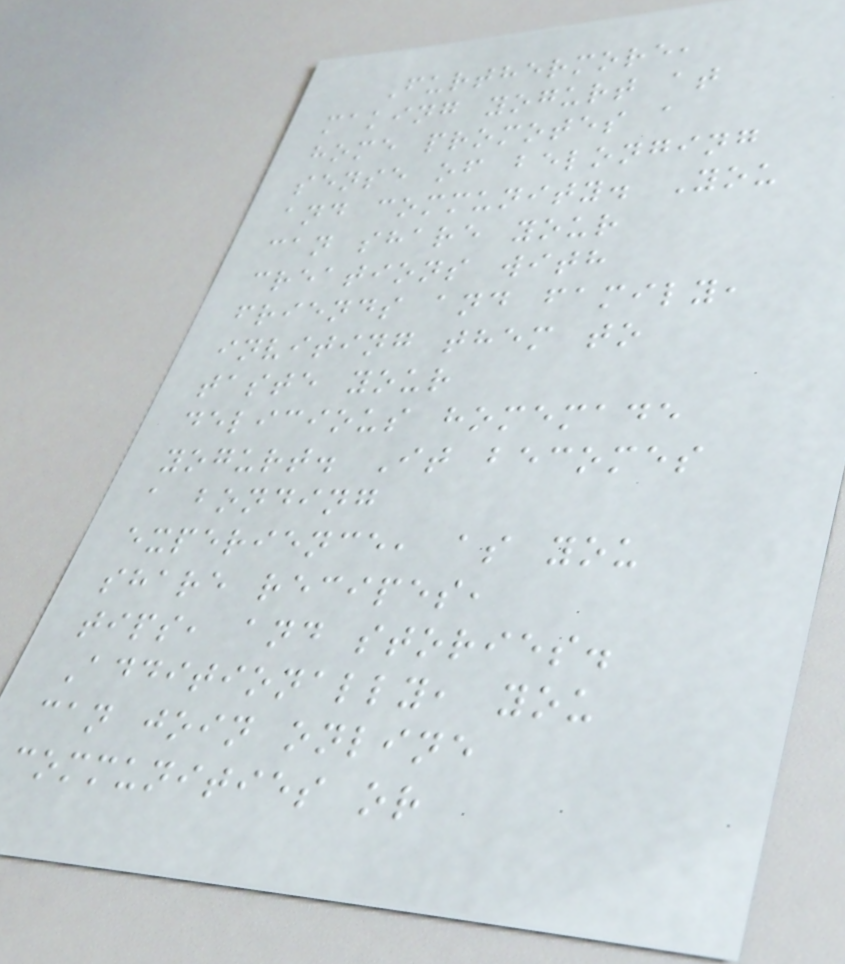Furthermore,
making yogurt at
home promotes a
sense of belonging
and community. You
can share your
creations with
friends and family,
inviting them to
taste your
delicious homemade
yogurt. It becomes
a bonding
experience, as you
share recipes,
tips, and stories.
Additionally, you
can join online
communities or
